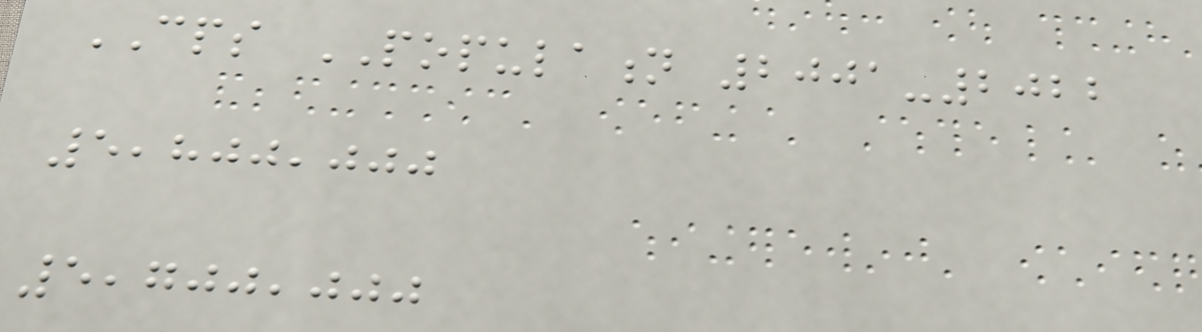CPS POPULATION 2001-2022
5,800,000
5,700,000
